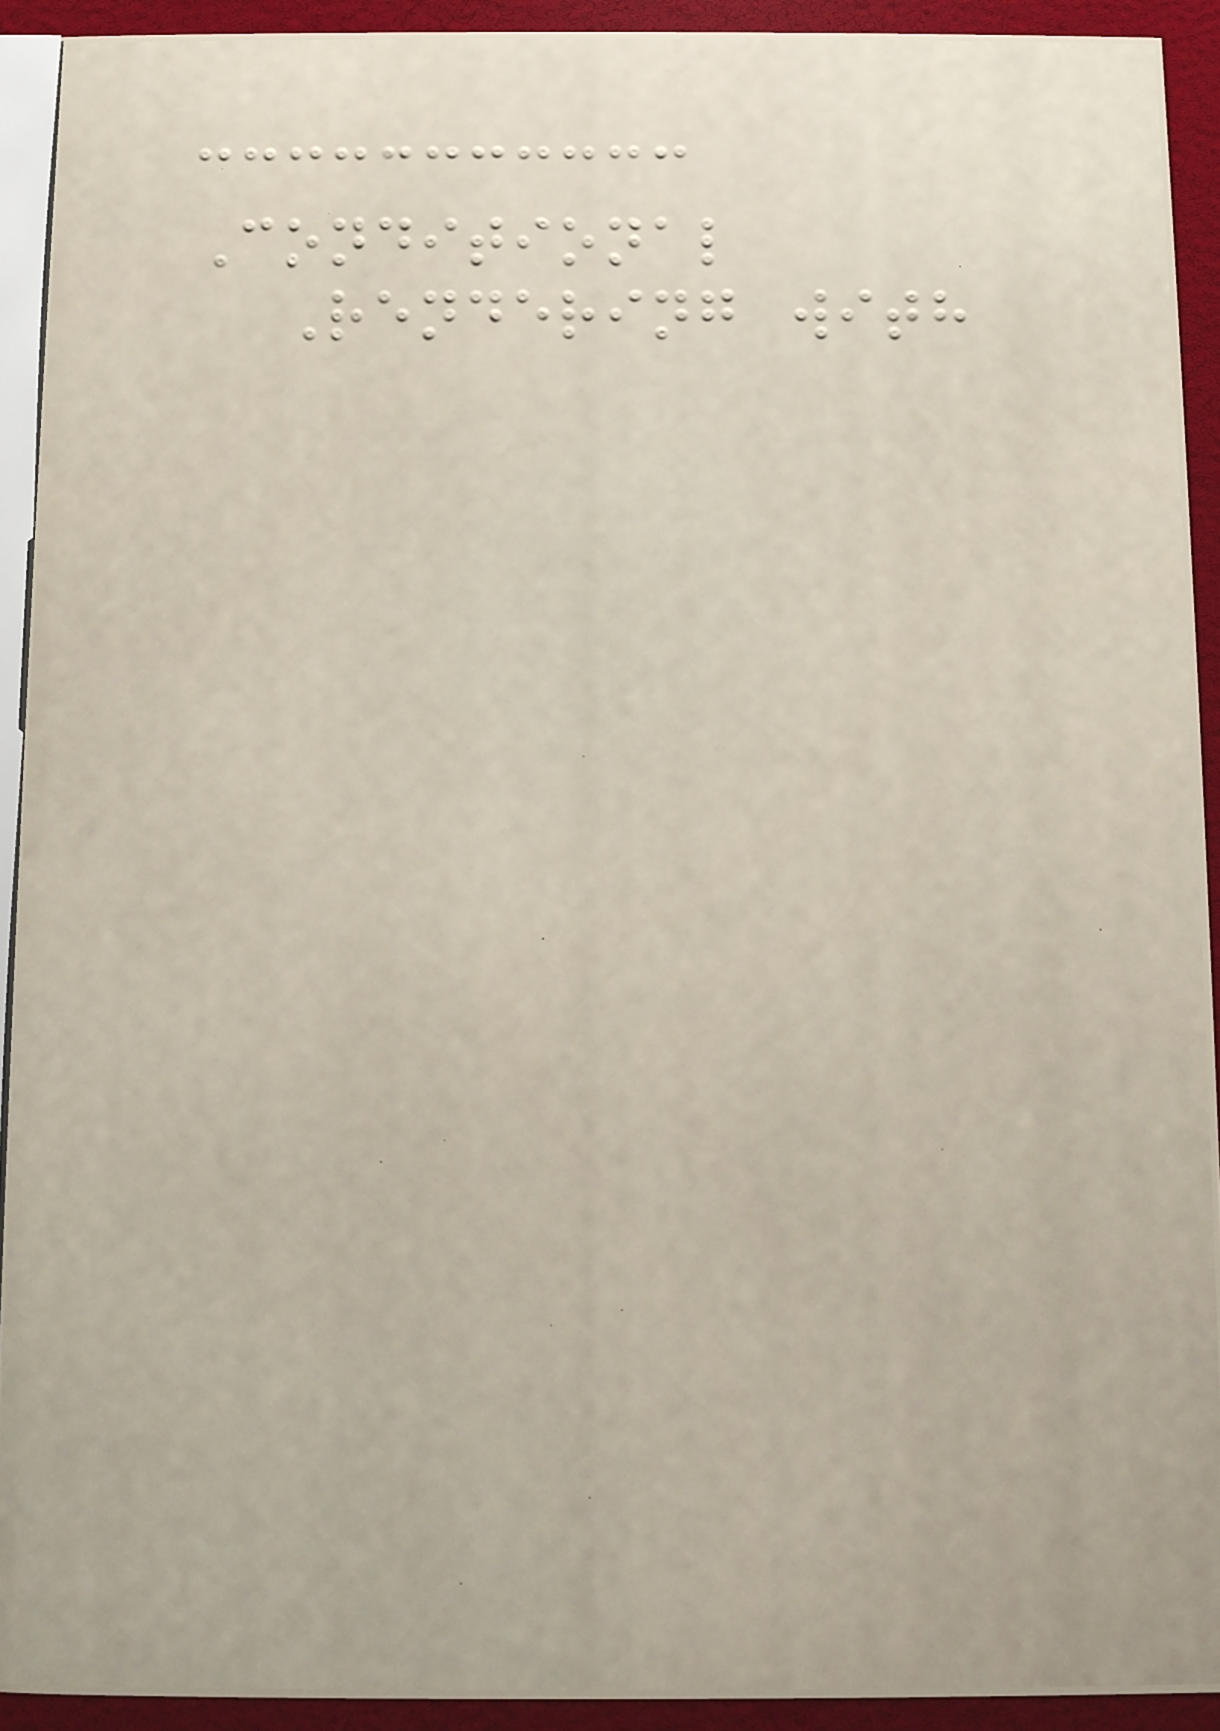Conditional
Rendering with
